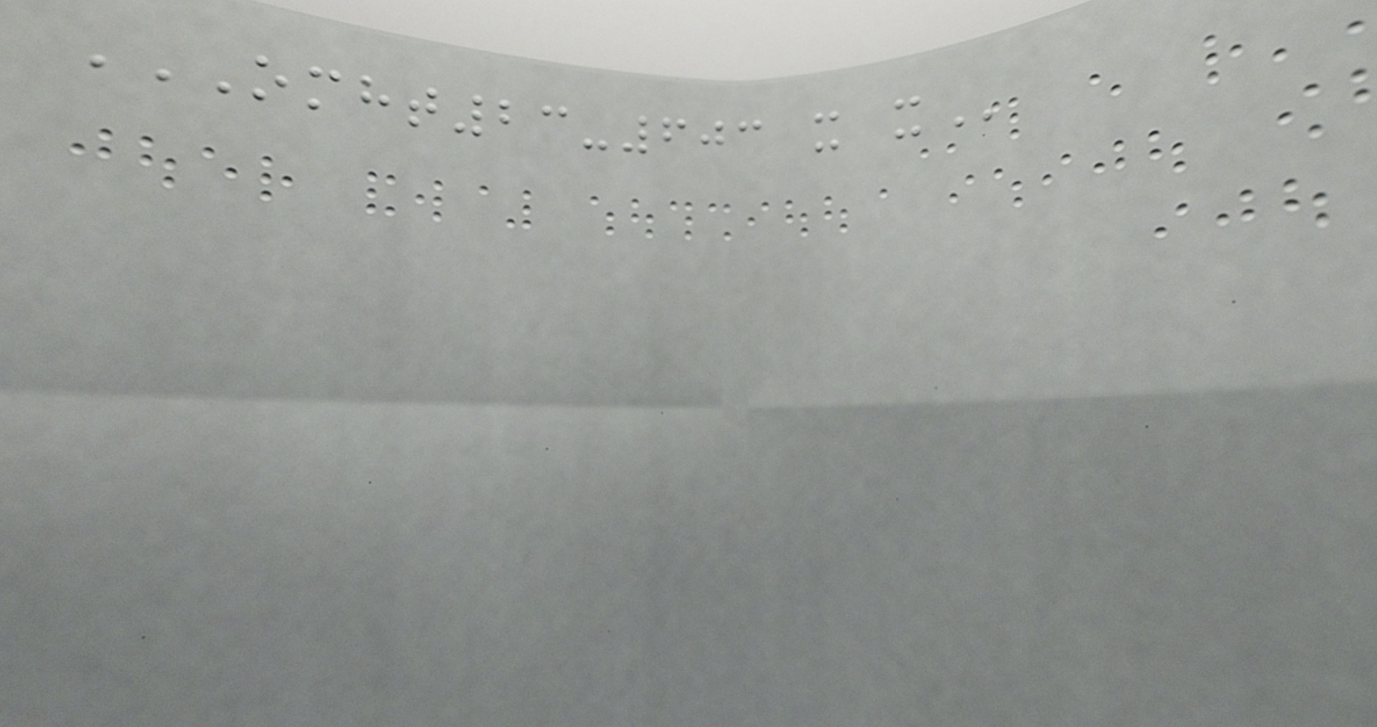OMHT23-603 X X
